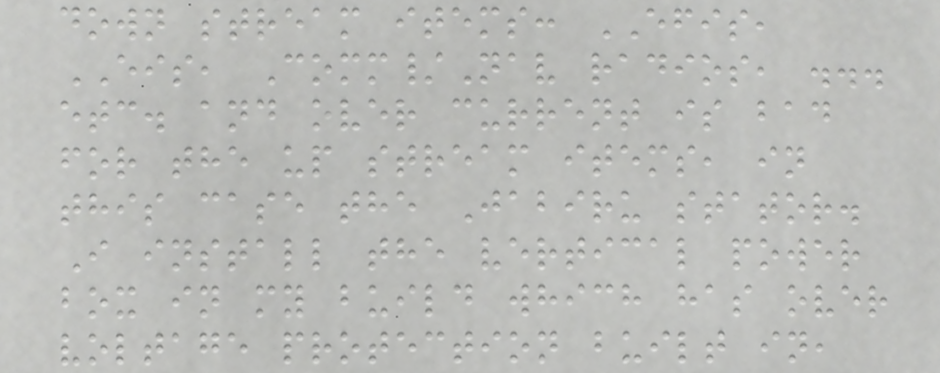down stream items: EFIS,
EIS, Comm/Nav radios, ...
etc. and over current is bad
for the up stream items, in
this case the Jabiru stator.
I install the vertical power
box in my build which has over
voltage protection built in,
